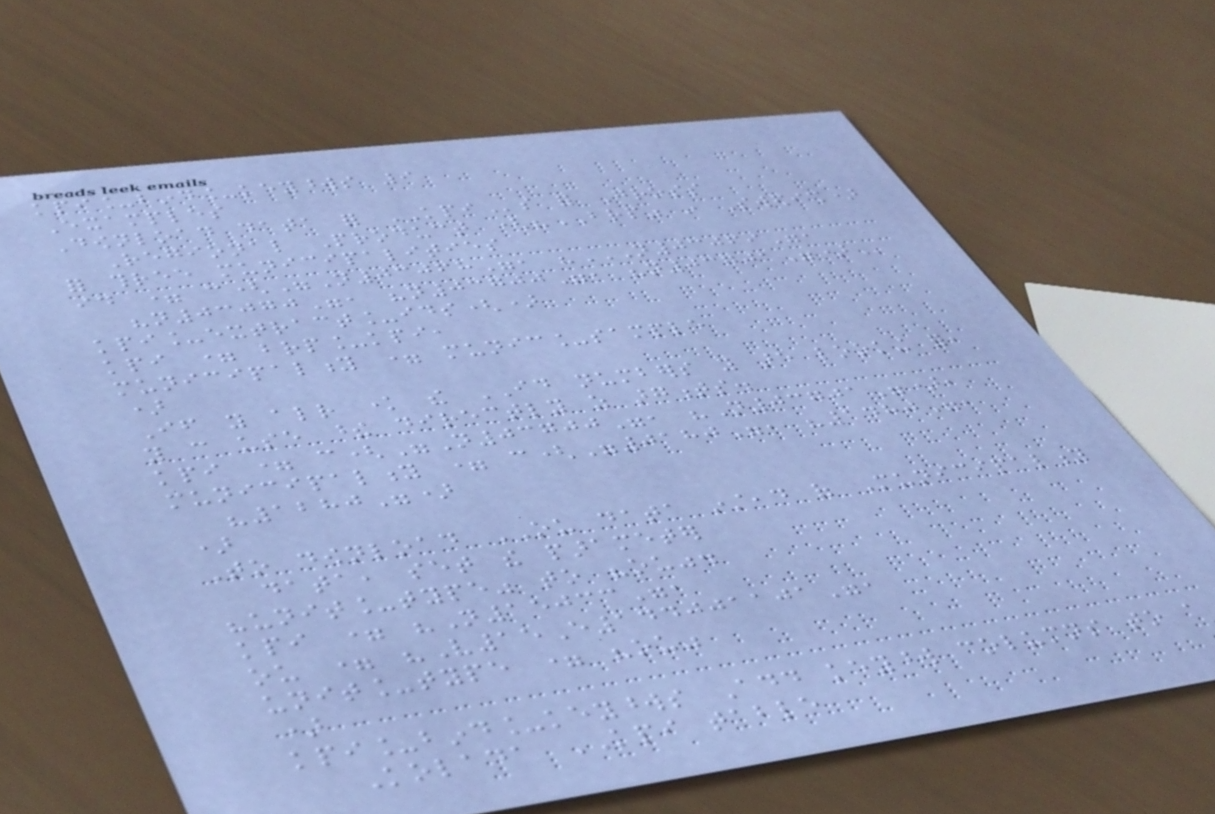kpi_bind_keywords 9
Examples
Download data for KPIs for Gross
Regional Product ("BRP" in Swedish)
for three municipalities
id = c("N03068", "N03069",
"N03070", "N03700", "N03701")
kpi_extract_ids()
kpi = brp_kpi,
municipality = munic_sample
)
If you already know the ID numbers you are looking for,
you can use these directly as argments.
kpi = c("N03700", "N03701"),
municipality = c("0180", "1480",
"1280")
)
To download OU data instead of Municipality
data, set the parameter
"unit_type" to "ou".
kpi = "N15033",
ou = "V15E144001101",
unit_type = "ou"
)
kpi_bind_keywords Add keyword columns to a
Kolada KPI table
